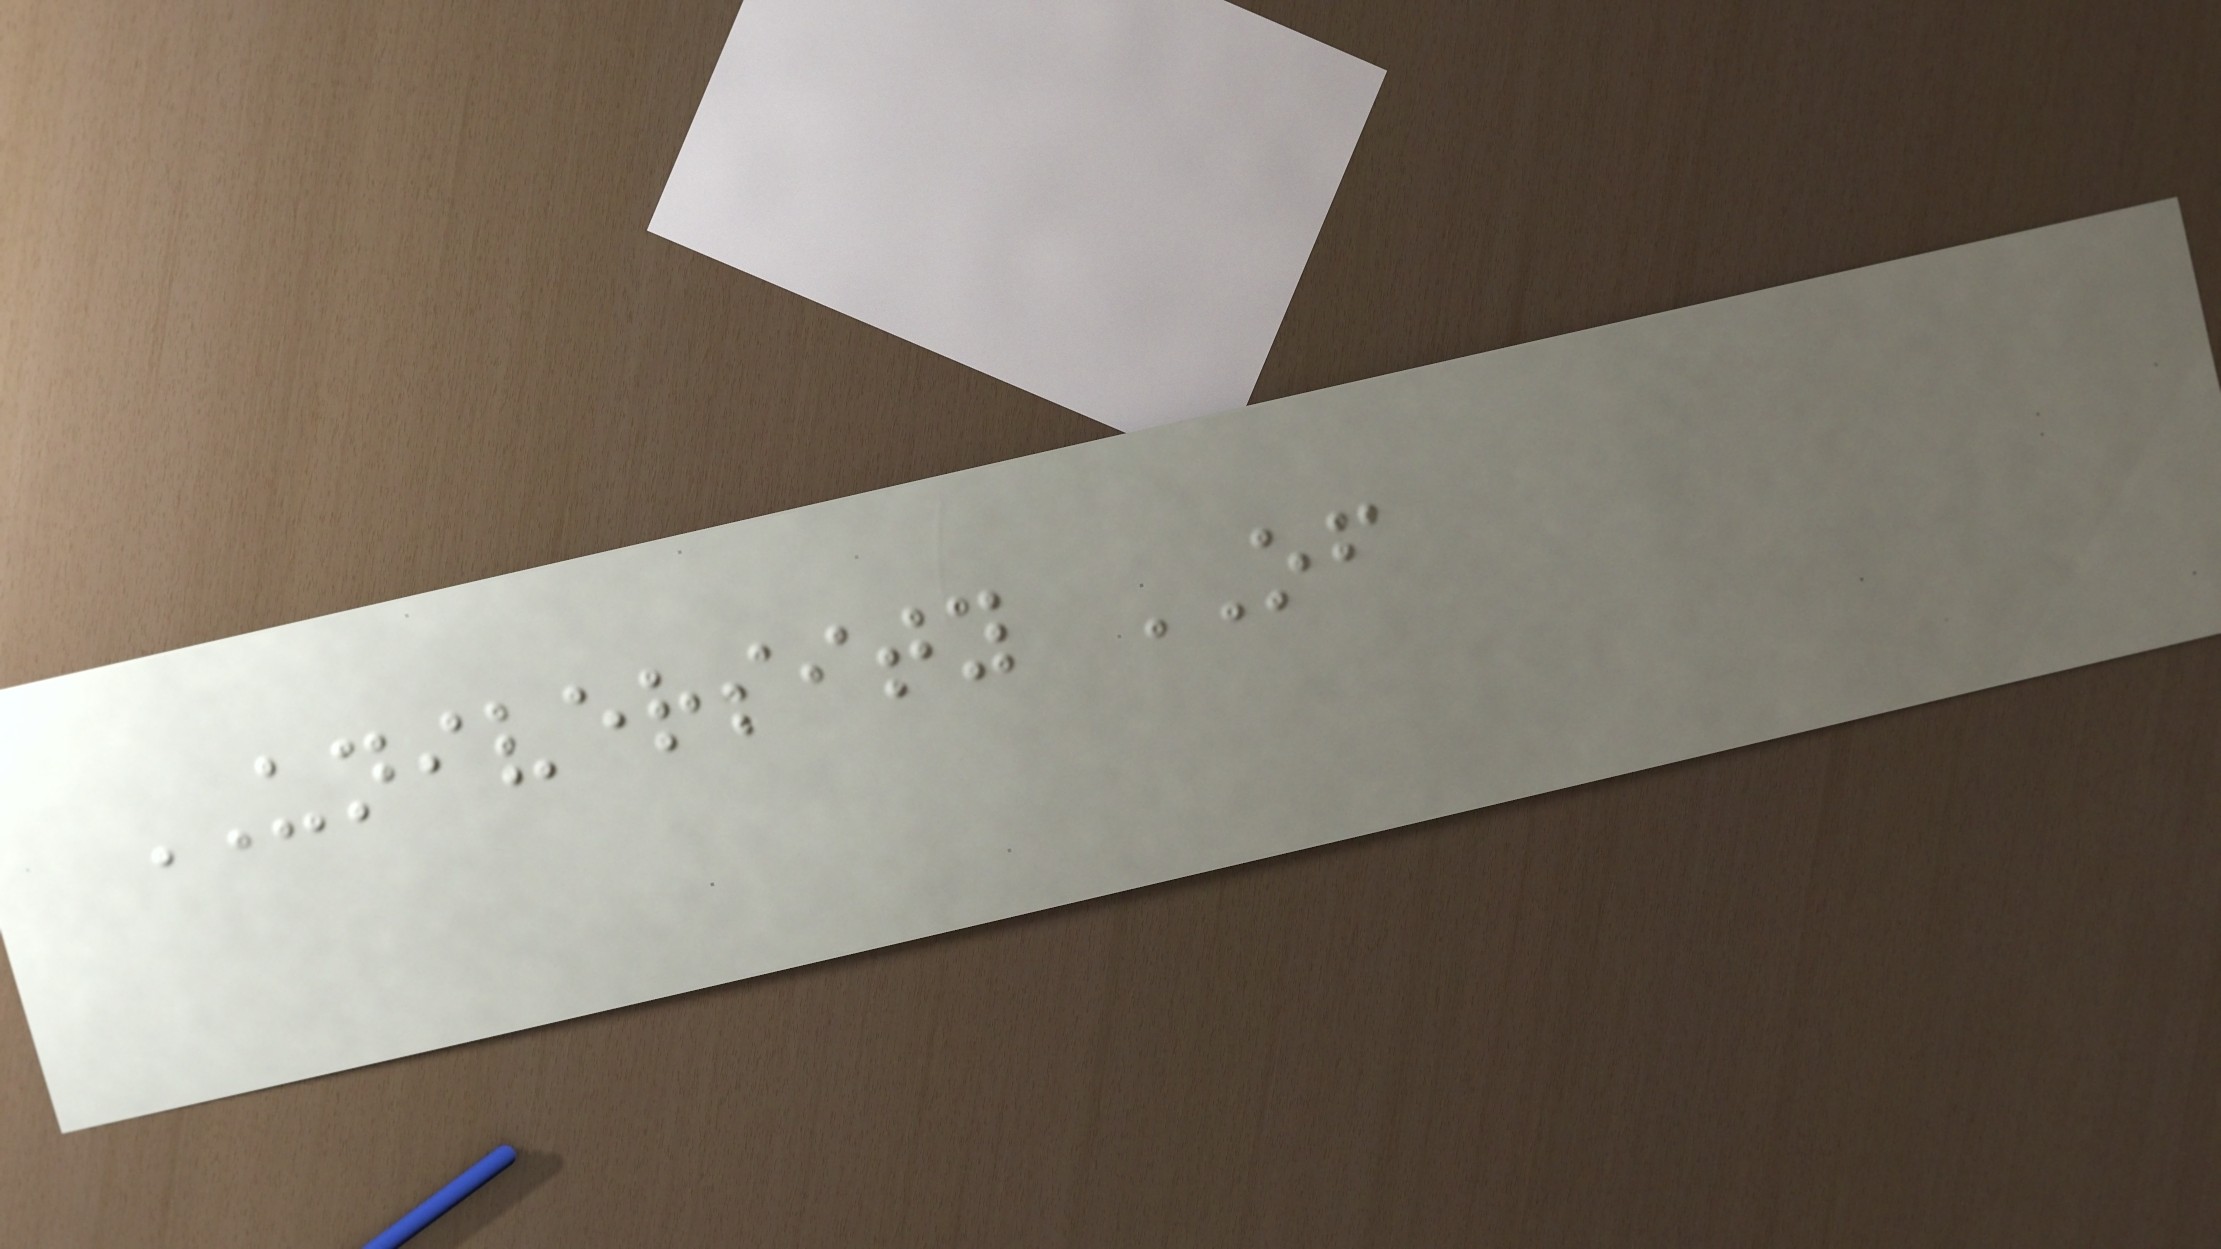UNIVERSITY OF
